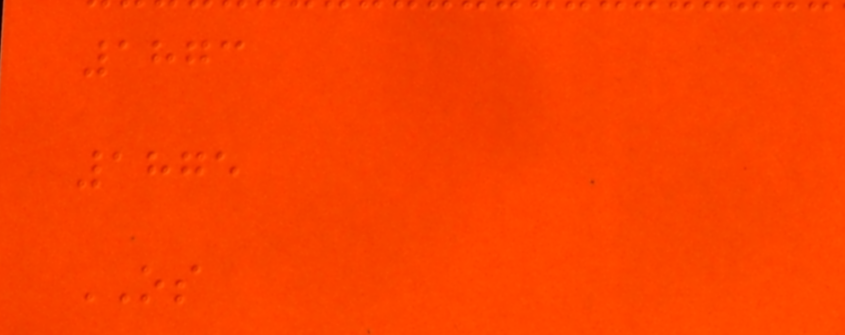1873
1875
OS
